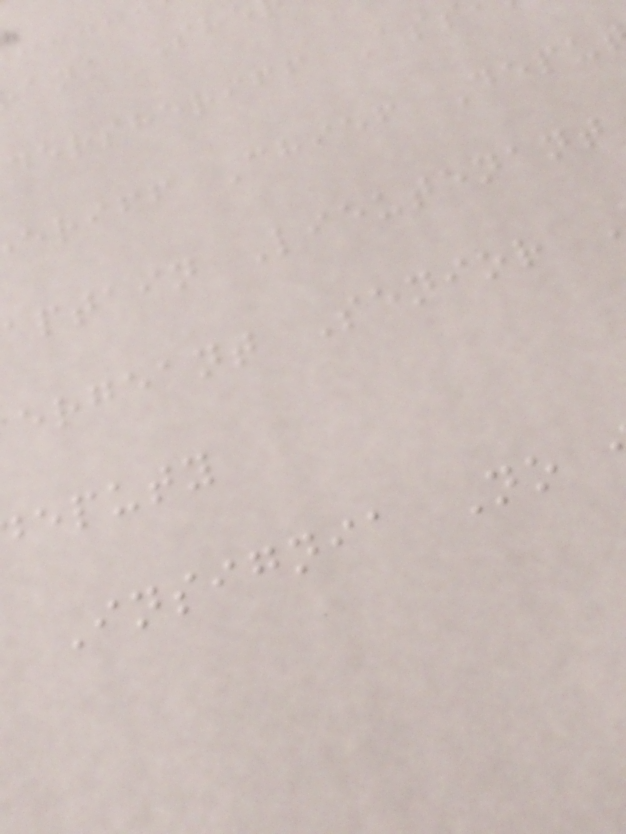ank She
dersheriff Ass
eriff Chief Depu
aptain Lieutenant
ergeant Senior
eputy
Insignia No
